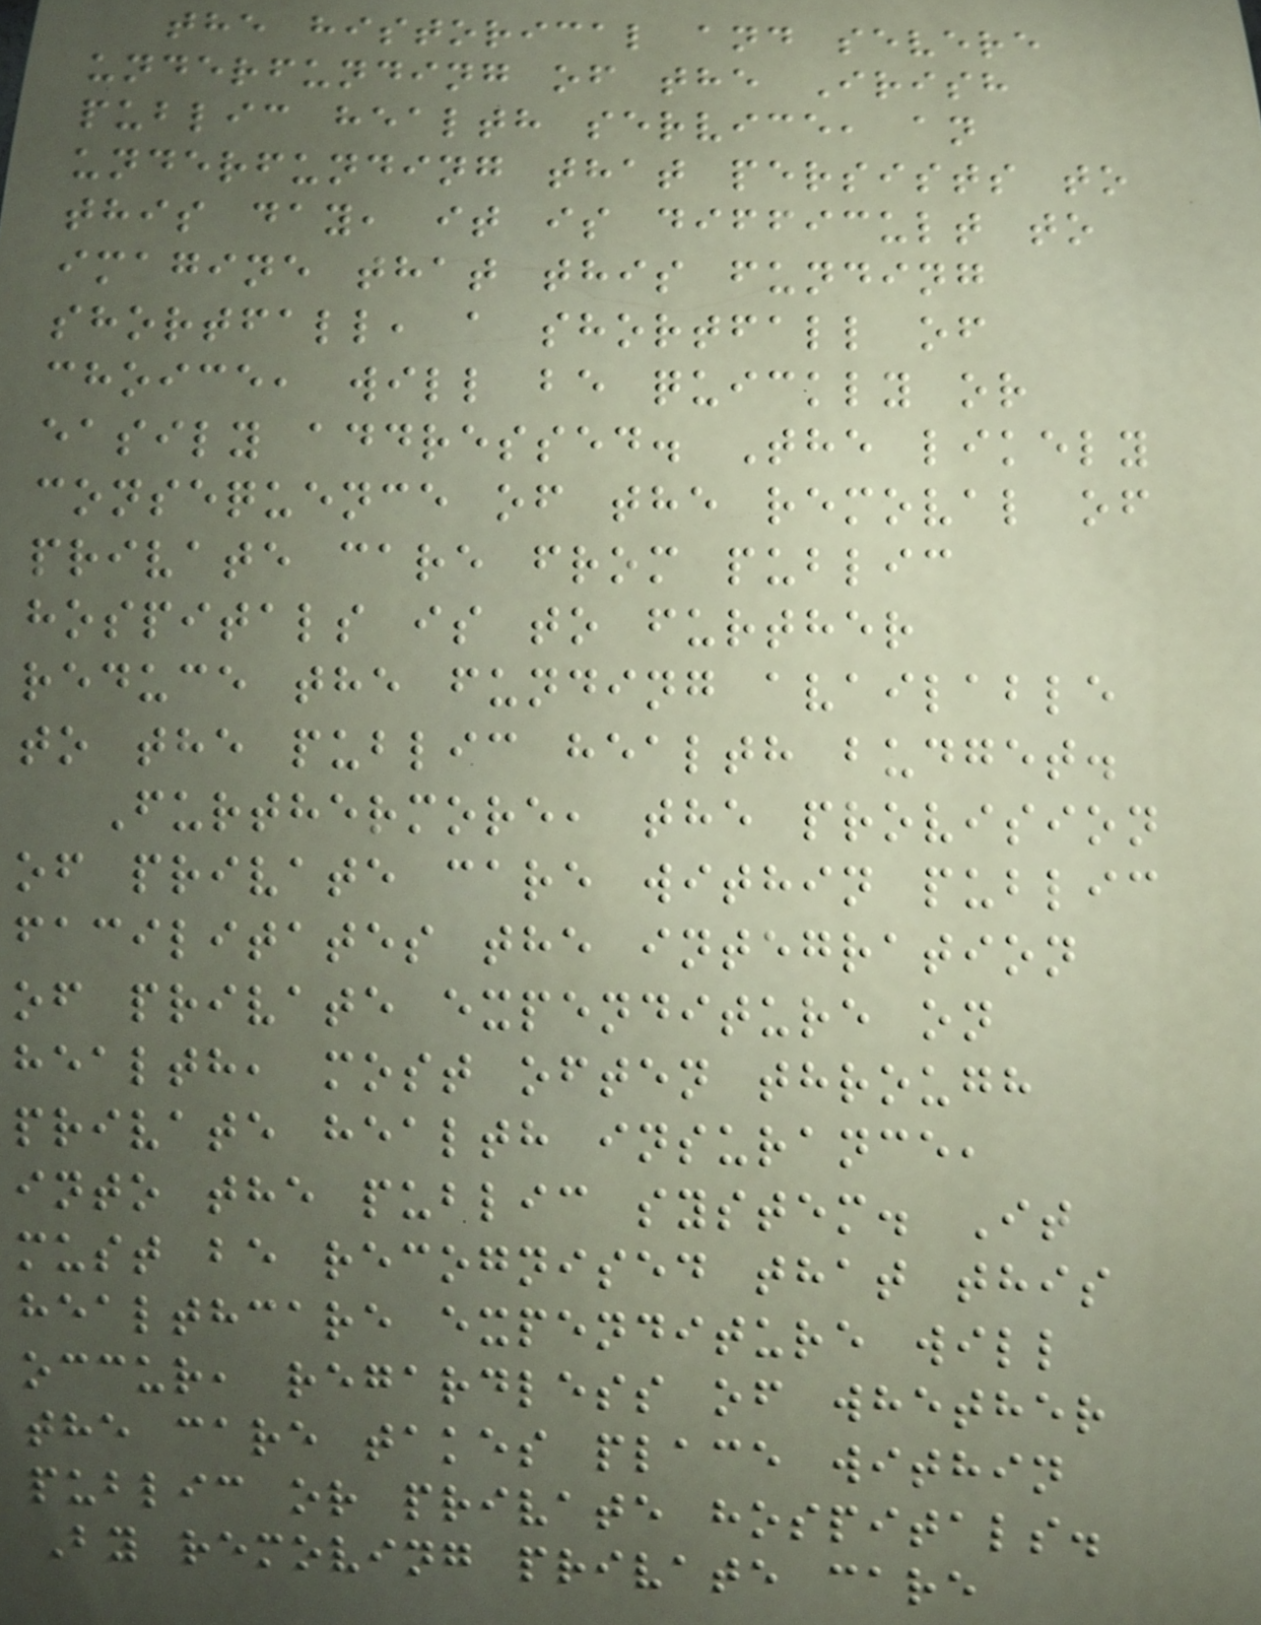the historical and severe
underfunding of the Irish
public health service, an
underfunding that persists to
this day, it is difficult to
imagine that this funding
shortfall, a shortfall of
choice, will be quickly or
easily addressed. The likely
consequence of the removal of
private care from public
hospitals is to further
reduce the funding available
to the public health budget.
Furthermore, the provision
of private care within public
facilitates the integration
of private expenditure on
health, most often through
private health insurance,
into the public system. It
must be recognised that this
healthcare expenditure will
occur, regardless of whether
the care takes place within
public or private hospitals.
By removing private care
